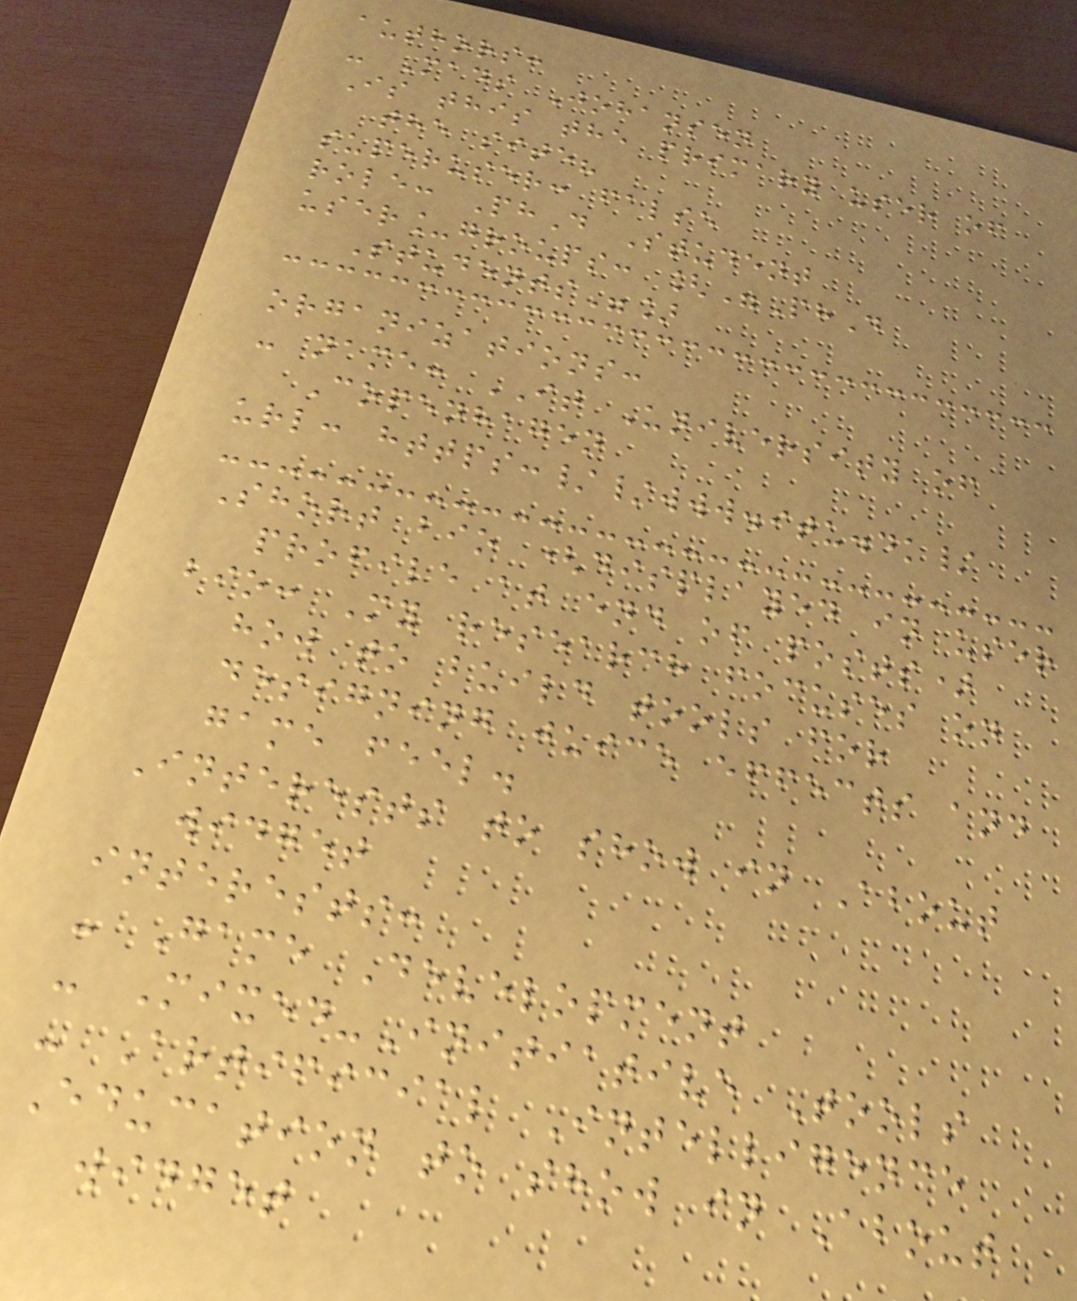authors:
- Mads Johansen
Is this the primary user of
the site?
superuser: false
role: PhD Student
user_groups: ["PhD
Students"]
organizations:
- name: IT University of
Copenhagen
url: https://www.itu.dk/
Short bio (displayed in user
profile at end of posts)
bio: My research focuses on
how to build tools for
designing juice effects and
game feel.
Interests to show in About
widget
interests:
- Game Development
- Mixed-Initiative Tools
- Artificial Intelligence
Education to show in About
widget
